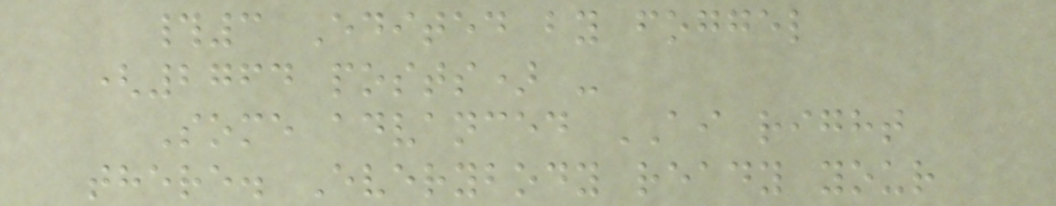#3 Edited by foggel
(2764 posts) -
Some advanced AI right
there. Everybody ready your
